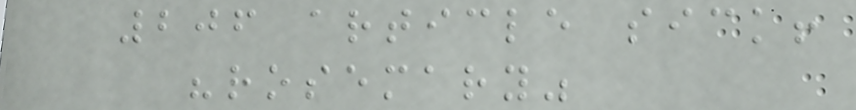206 article sick!
"rosemary"
